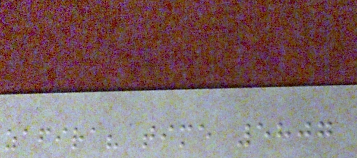zafira? time 5807
